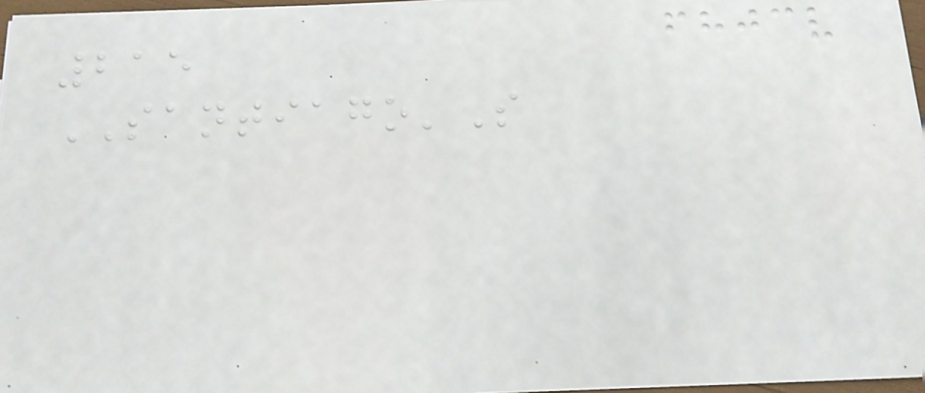215
SANTIAGO'S
